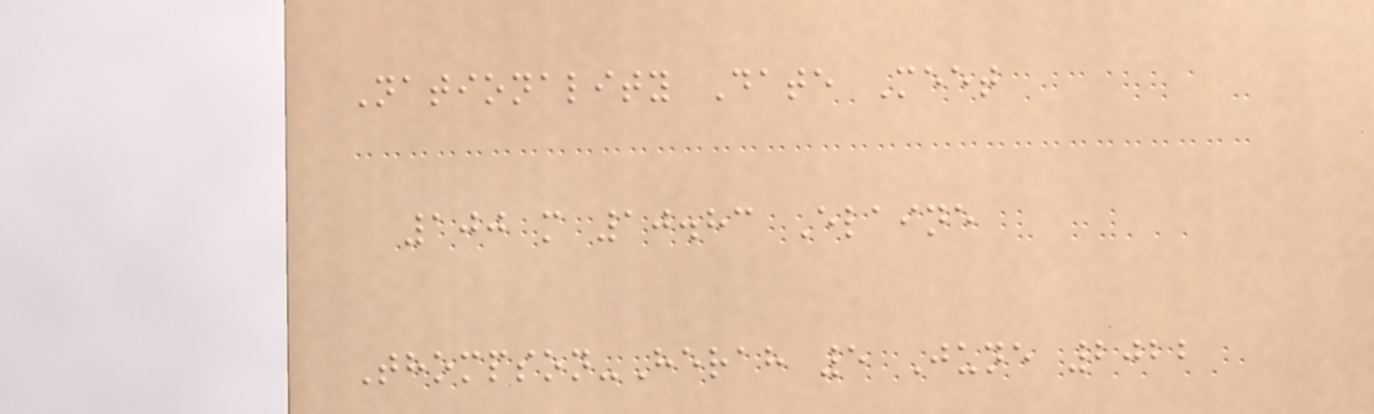Nationality Date Meet
100 m 10.83 Elaine
Thompson-Herah 5 June 2022
